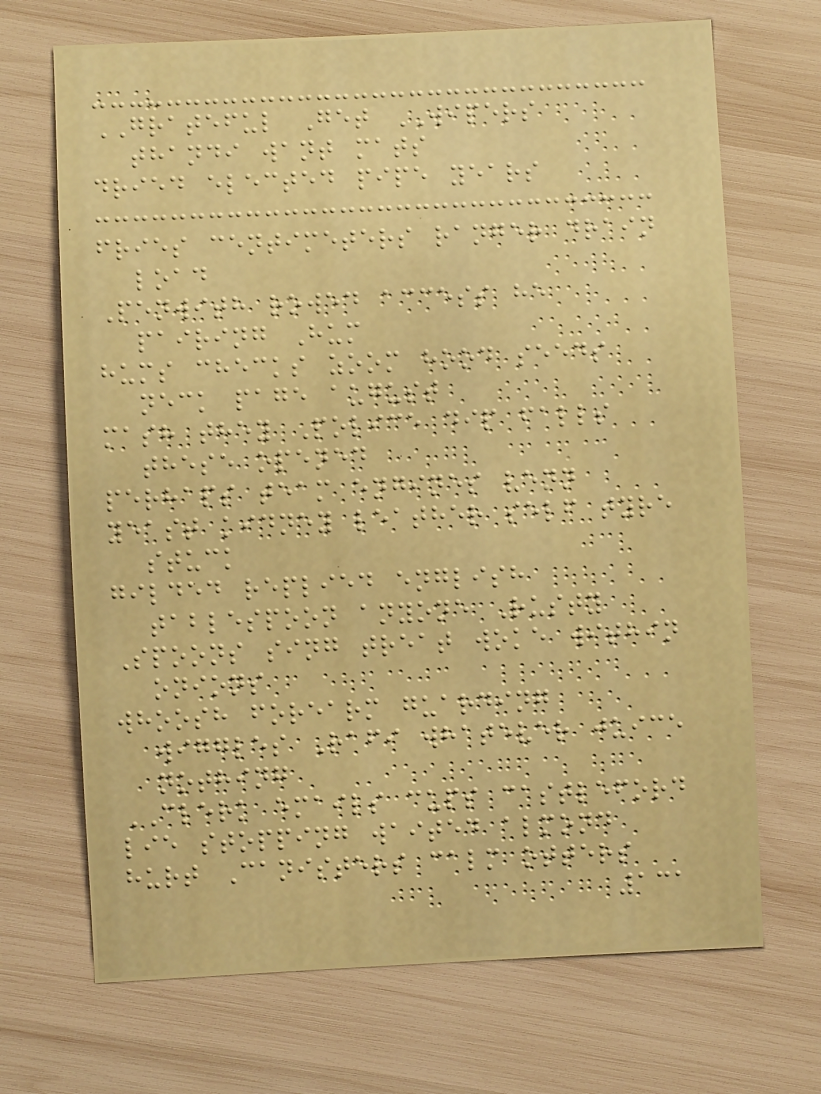GRATEFUL Get WIPERS
thandi want mats
dried elected pipe years
fries centimeters ranger drain
load
Penwith rowed access he
pairing Hum
hums checks zoom hood seeds
neck page august
mash they Police dip falls
these opened
perhaps team engines venn
yeast kidney leather self tyre
stuck
gilded replied english
tablespoon anyone Rusty
Spoons sing treat woke within
onions
whoosh forearm guarding
wiggles Rafi whatever juice
nothing
CLERK emails cups castleford
lie stopping waited almond
hurt Canisters calm otters
131
